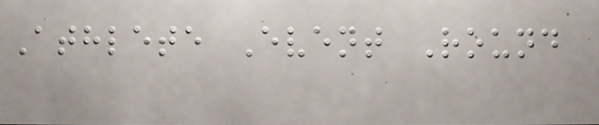Athlete Event Round
